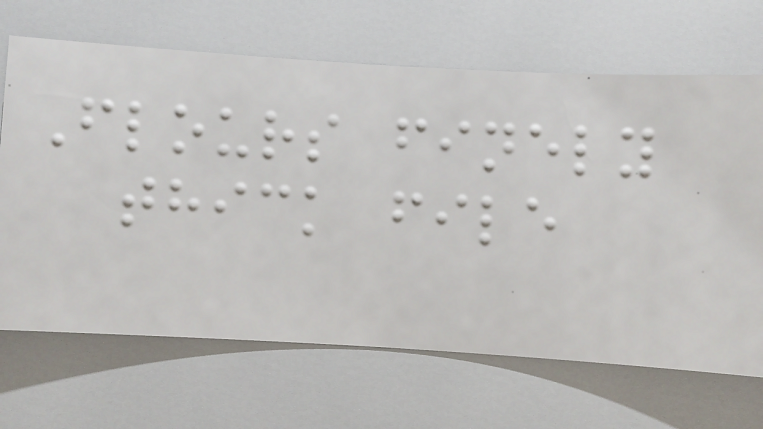Flours finely
thick file
